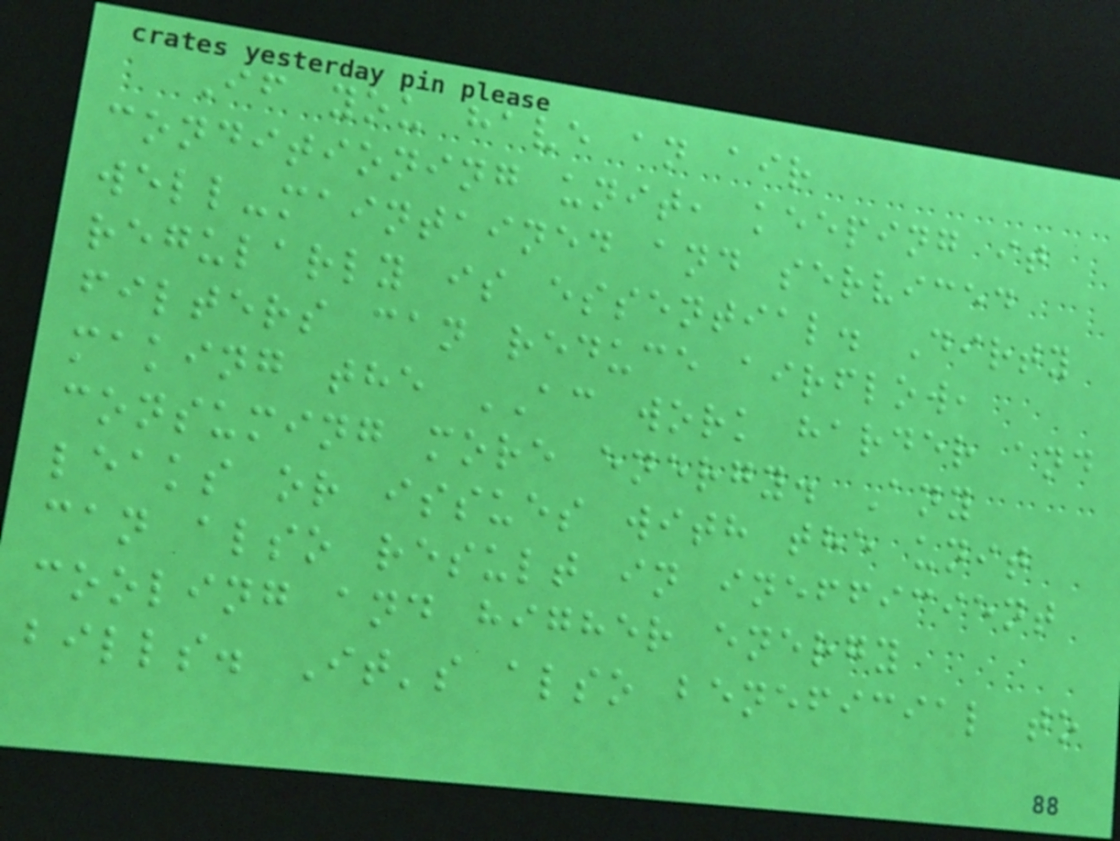If you have an air
conditioning unit, keeping it
well-maintained and serviced
regularly is essential. Dirty
filters can reduce airflow,
making the AC work harder and
consuming more energy. Any
leaks or issues with the unit
can also result in inefficient
cooling and higher energy
bills. It's also beneficial to
